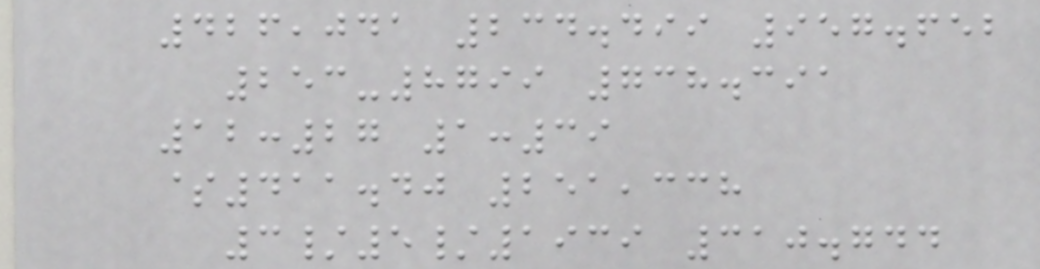426,041 234.499 957.652
253-8799 738.391
12:27 1:39
$411.40 251,338
3/5/1939 310.744
